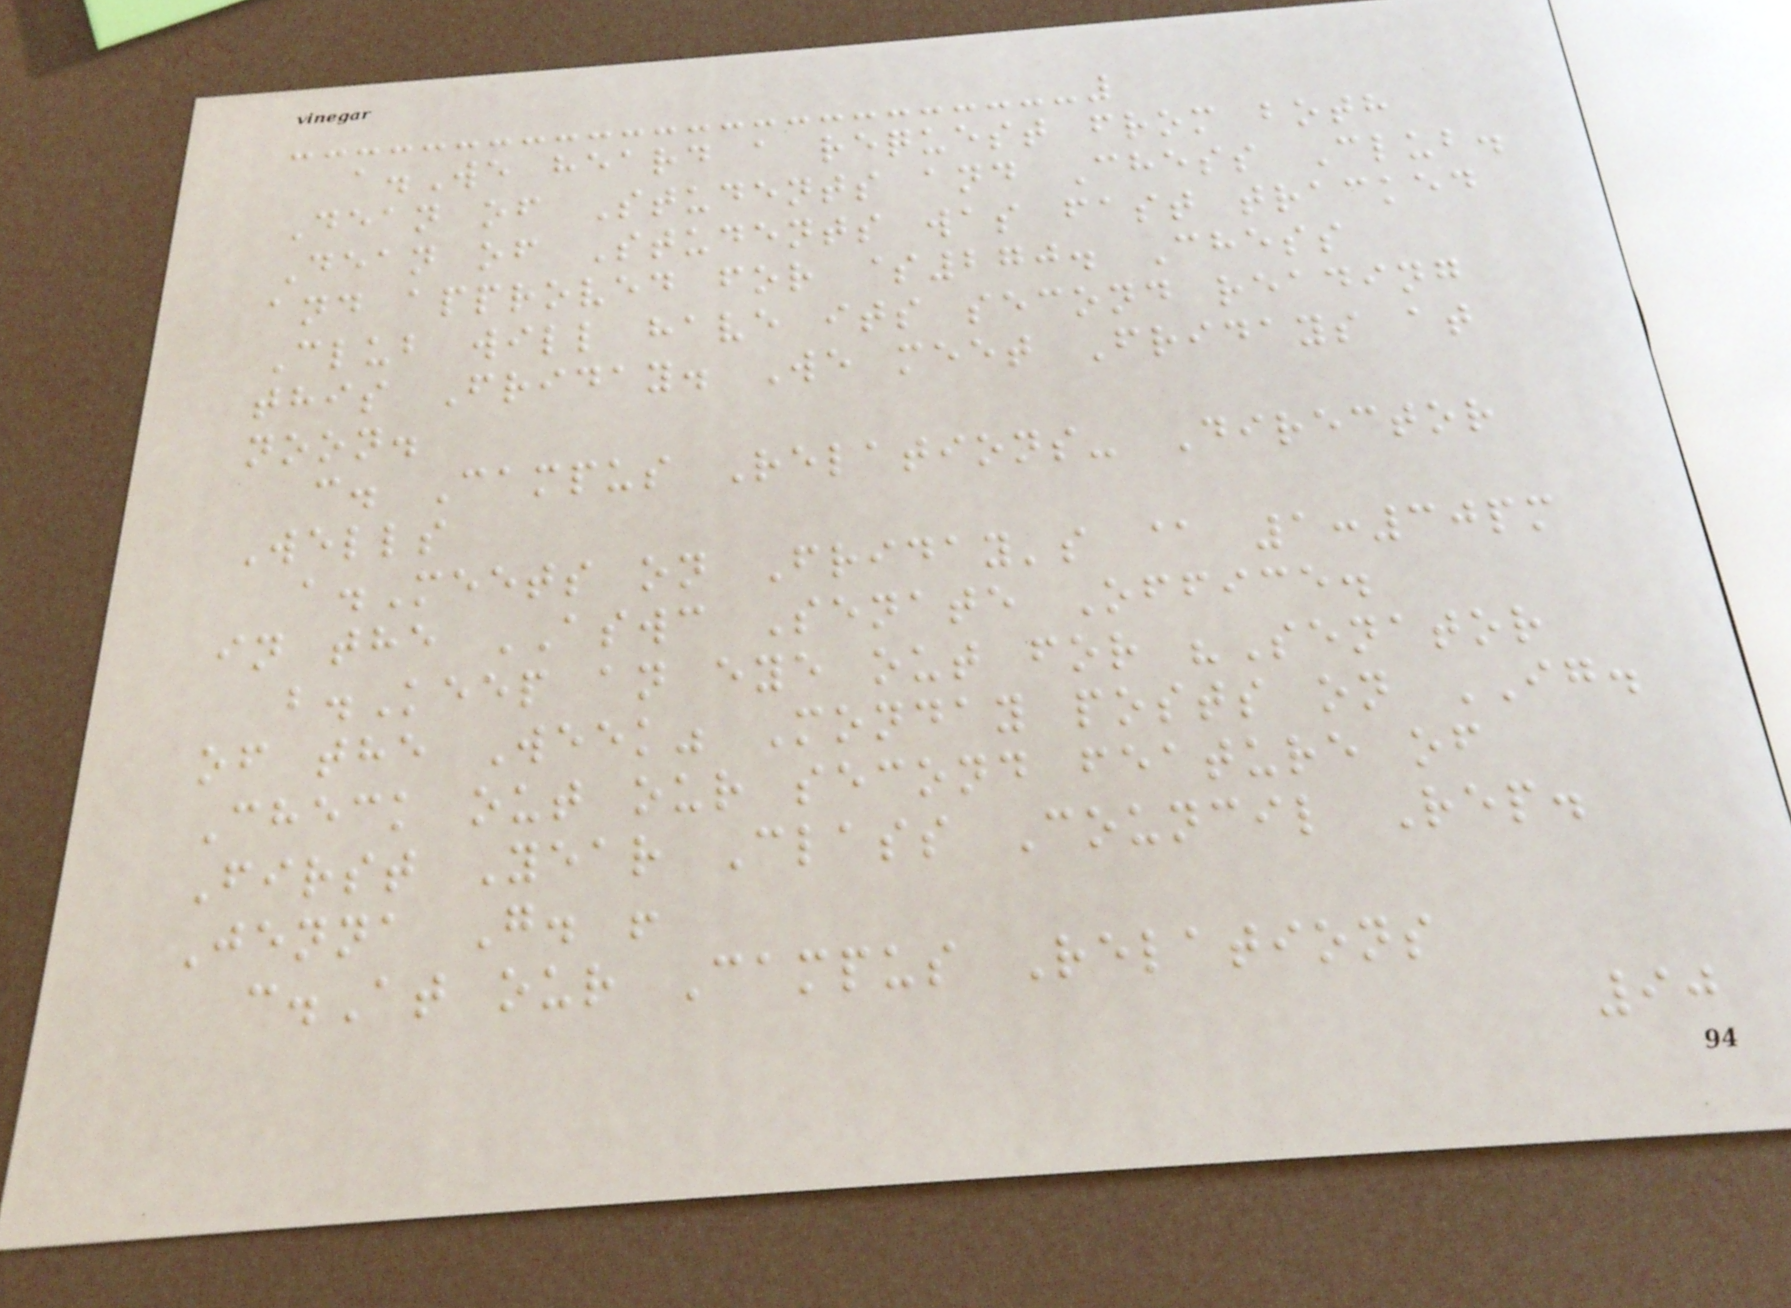a.We heard a request from both
Dean of Students and Chess Club.
Dean of Students was fast tracked
and approved for $270. Chess
Club will have its second reading
this Friday. We meet Fridays at
noon.
c. Campus Relations- Director
Wells
a.Meets on Friday's @ 1:30pm
in the ASWC Senate Office.
b.Keep an eye out for "Senator
of the Week" Monday posts on IG.
Check out our second feature of
First Year Class Council Rep.
Jenna G. !
c.At our Campus Relations
90
